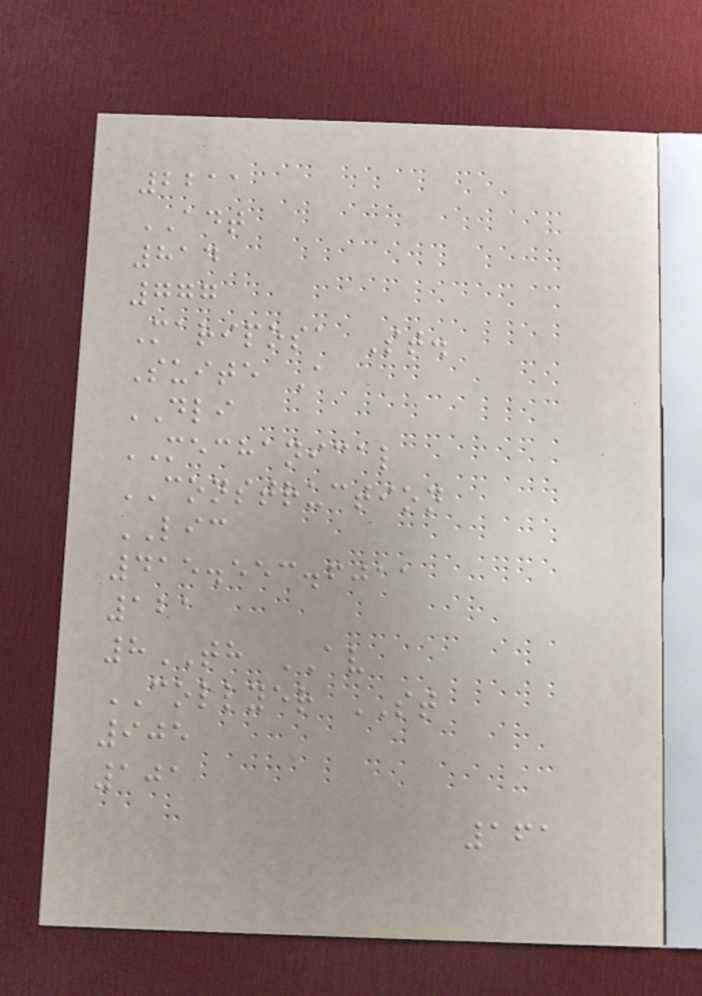2211
ADT
814
777
Mariposa St.
Suite A
DLI
MECHANICAL
CONSTRUCTION
LIC
415.553.6011
121
8TH AV
COLLYER ST
905
101
161
